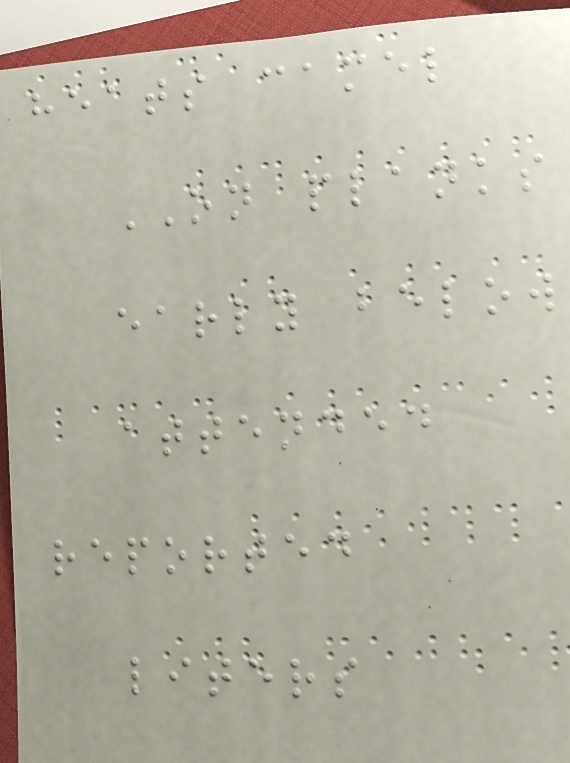heats camel
ON planks
early below
attended
reported
liters
